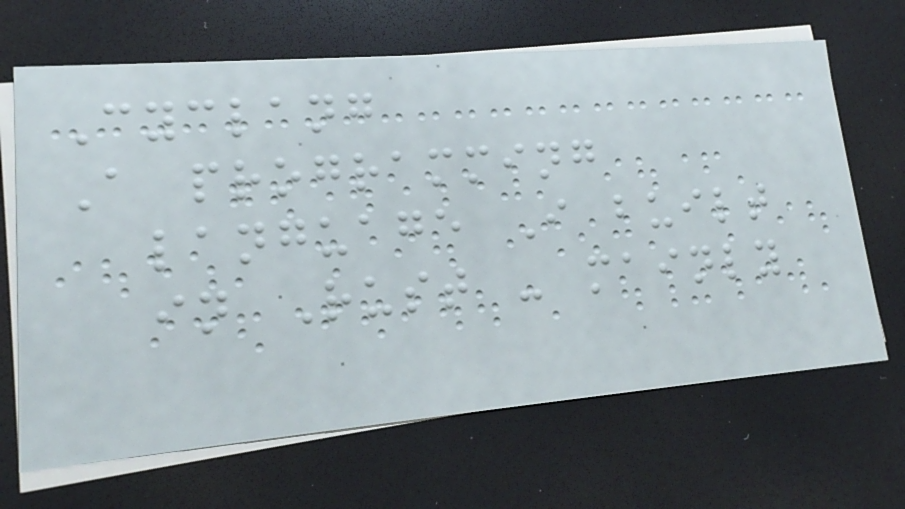Cyclang
A programming
language I built
in Rust - mainly
